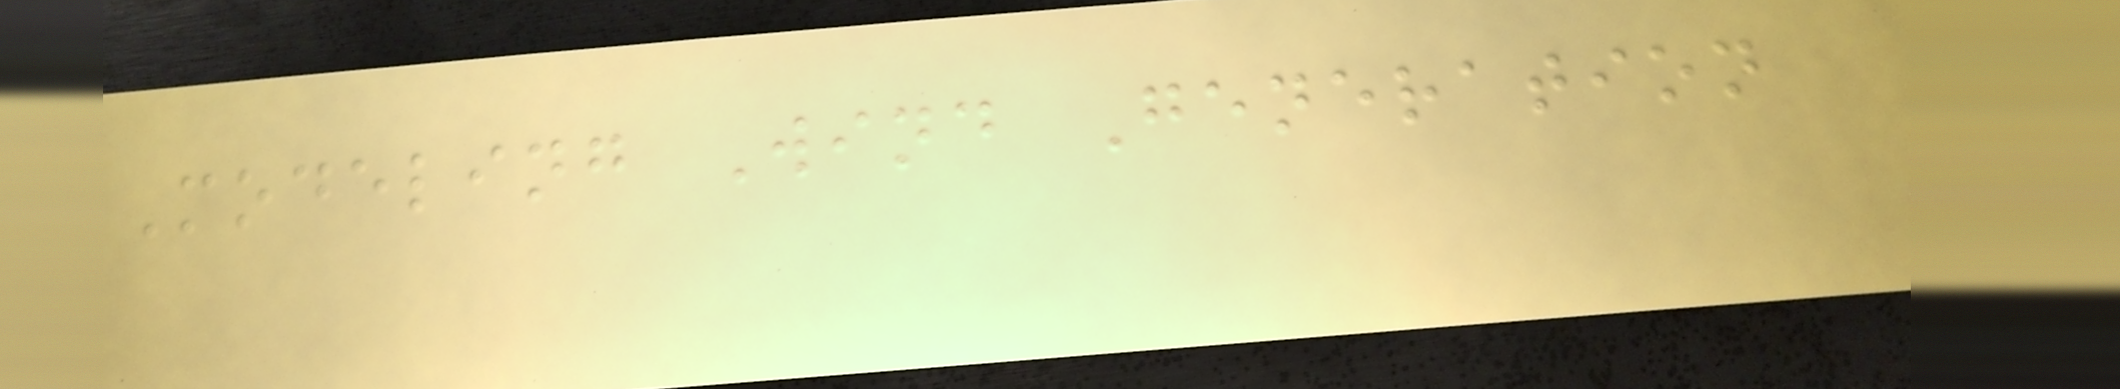Modeling Wind Generation
